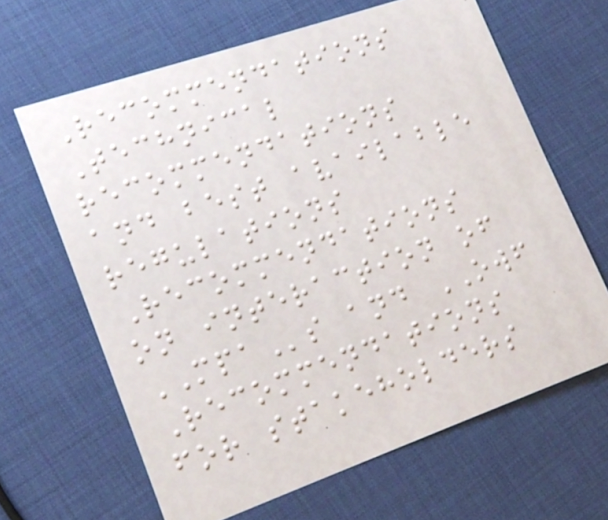Recommendations
Technical
recommendations
and best available
regulations
Recommendations
on interaction of
MPAs and OWF
Recommendations
for stakeholders
